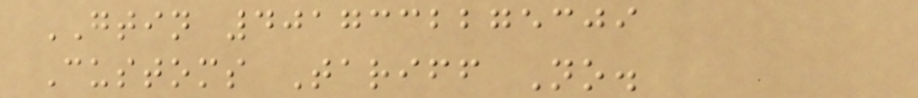GTIN 4017332275309
Customs Tariff No.
